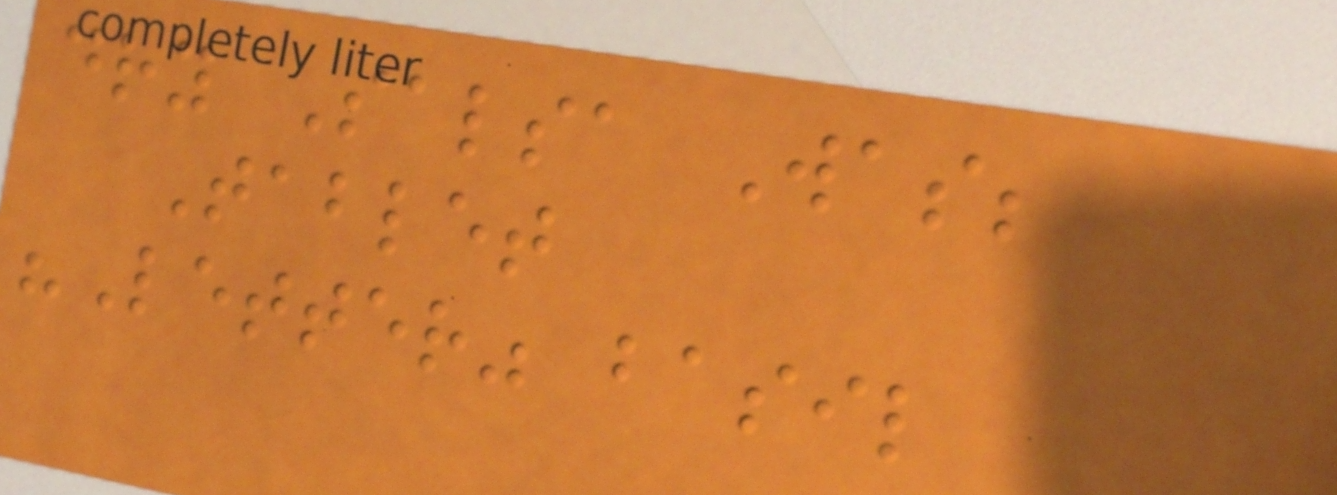dry Salsa Was;
Tablet
"Letter" basil
